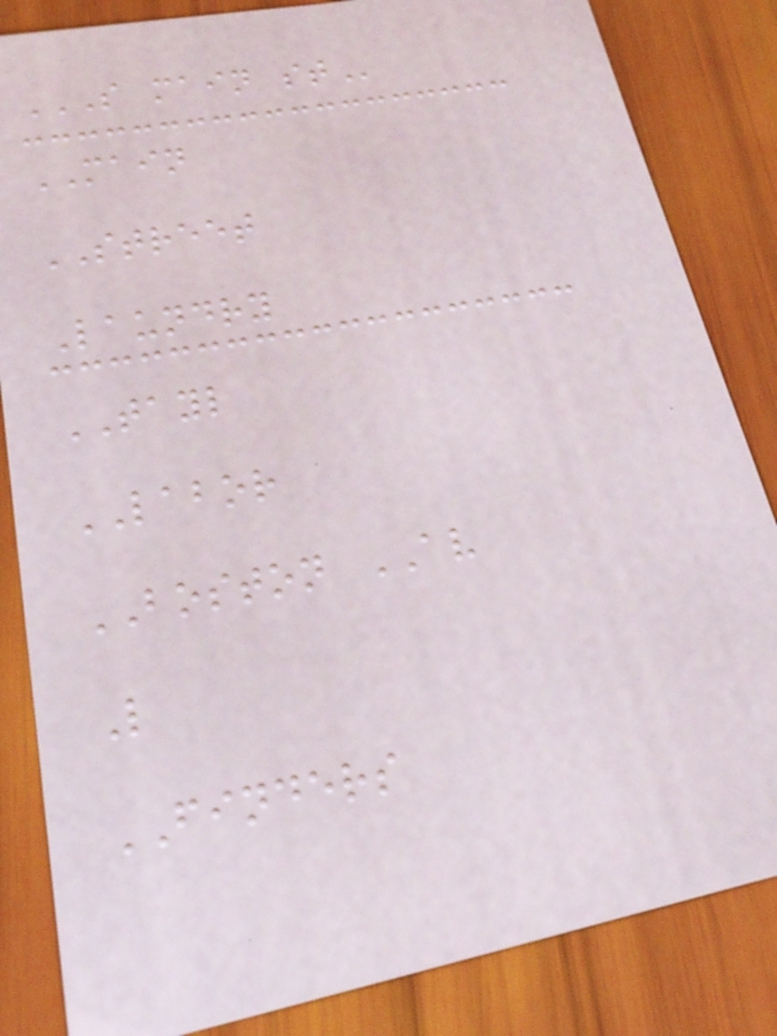S MAIN ST
MAIN
STREET
Laundry
TAYL
LABOR
BOSTON AV
L
FINDERS
